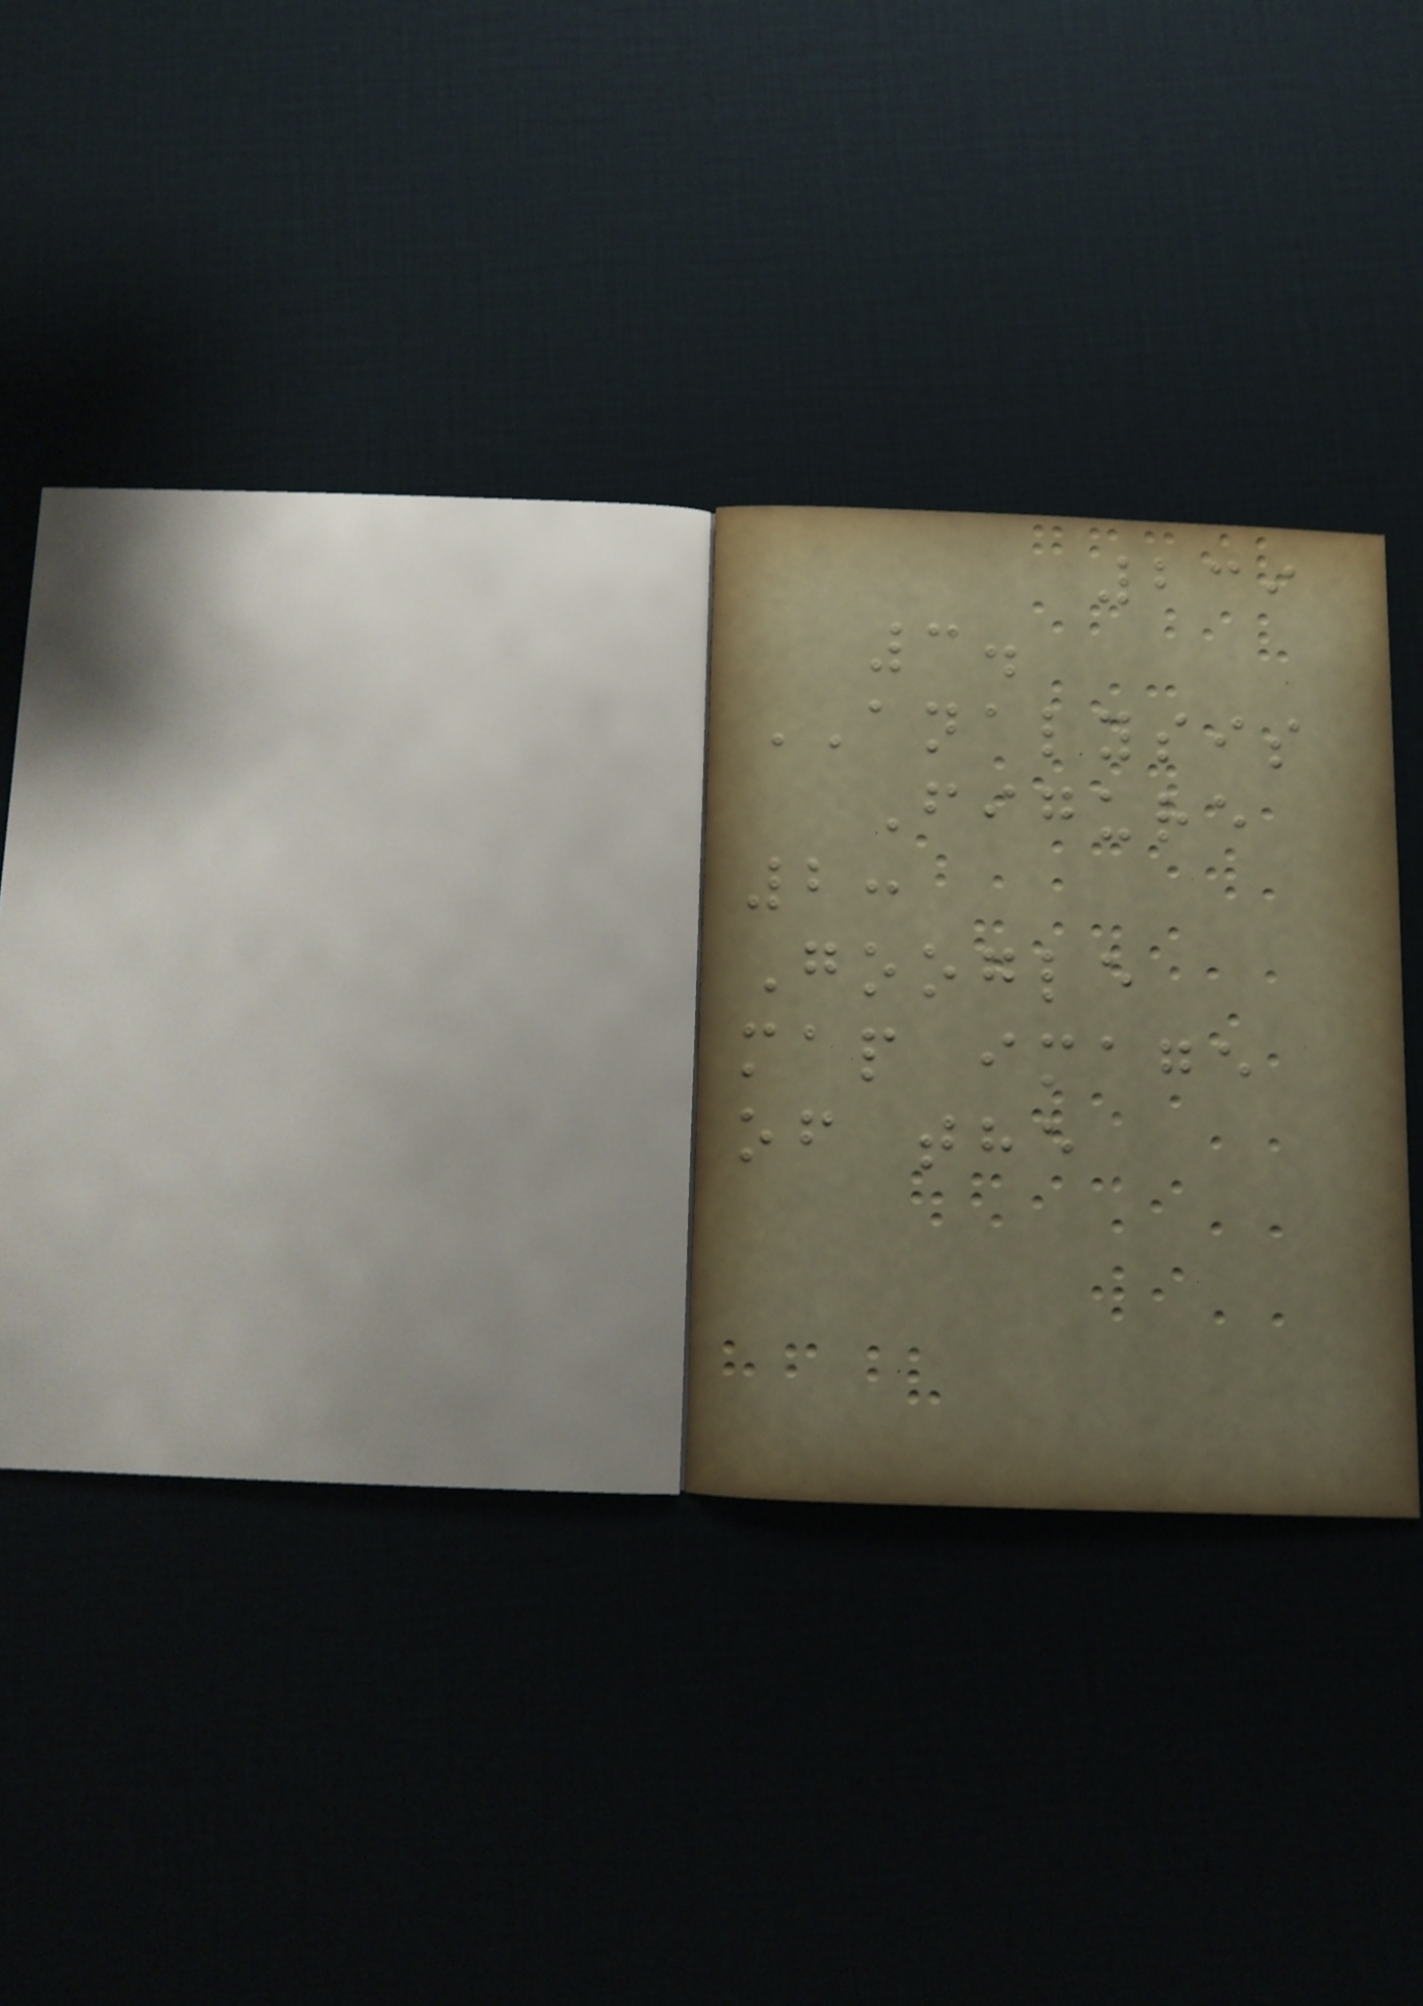239
3.
ANALYSIS
Figure
2:
Google
map image
of the
